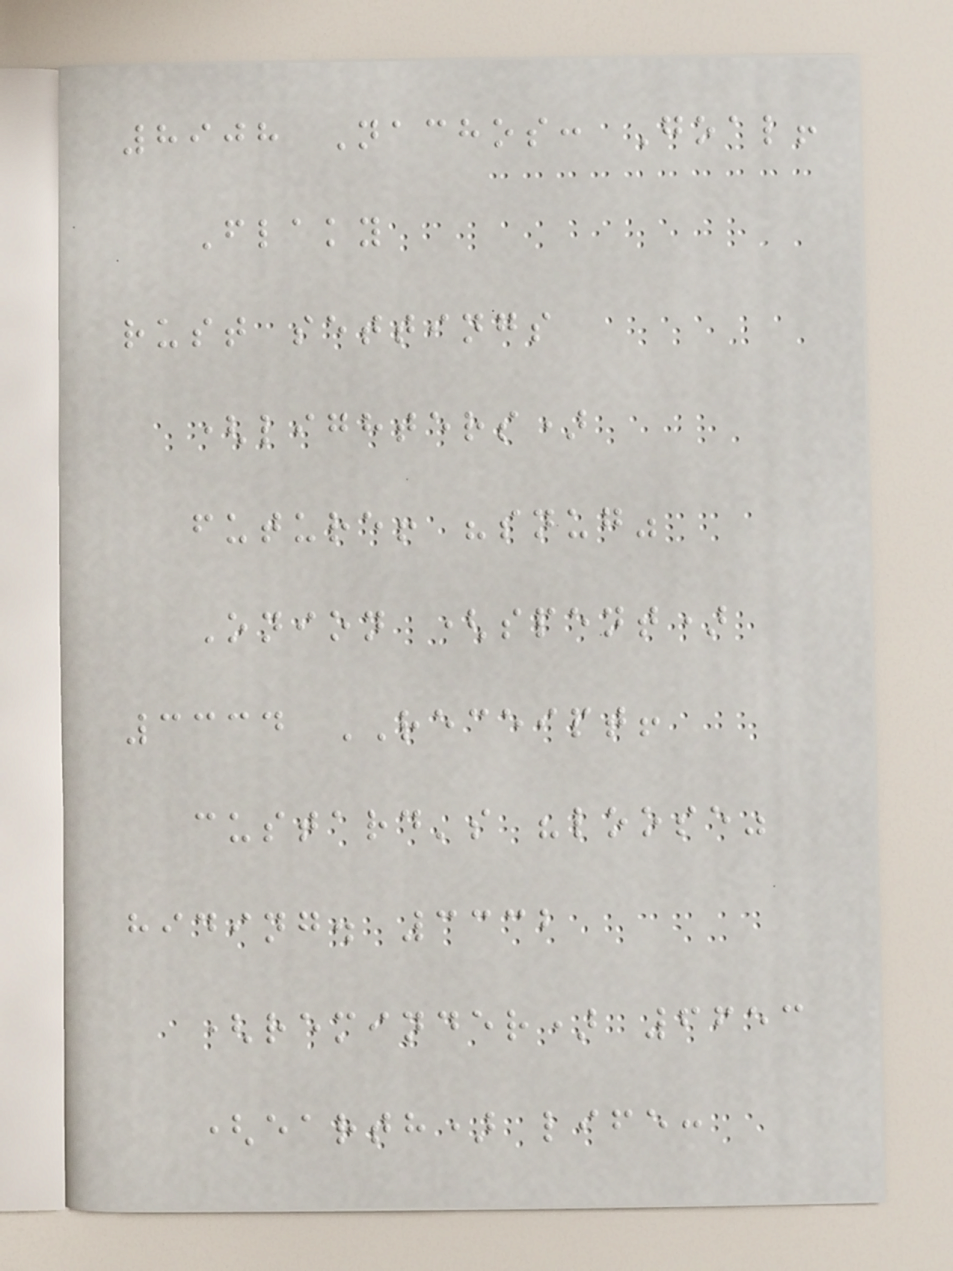8908 Nachos: Goal!
Flaky
rust settings
(lighters)
future! "snug"
Onion (spent)
3334 RECEIPT!
custard's "loose"
hiding. 3332
(reminder) 6653
(earth) life:
